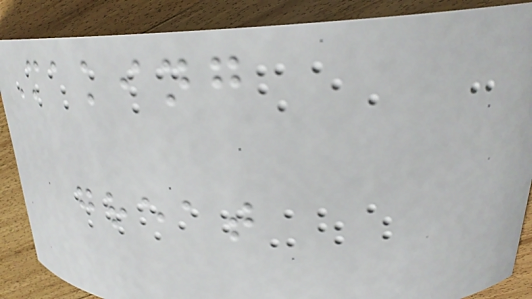Making
great
